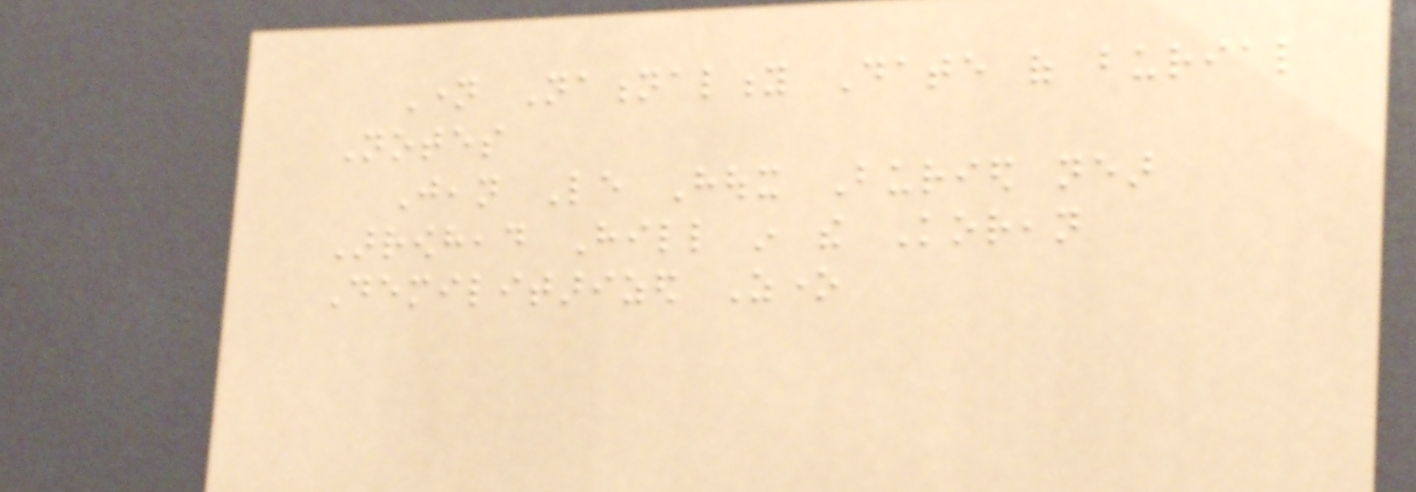Name Nationality Date of burial
Notes
Jean Le Houx Buried near
Arrowhead Hill in the Korean
Demilitarized Zone
